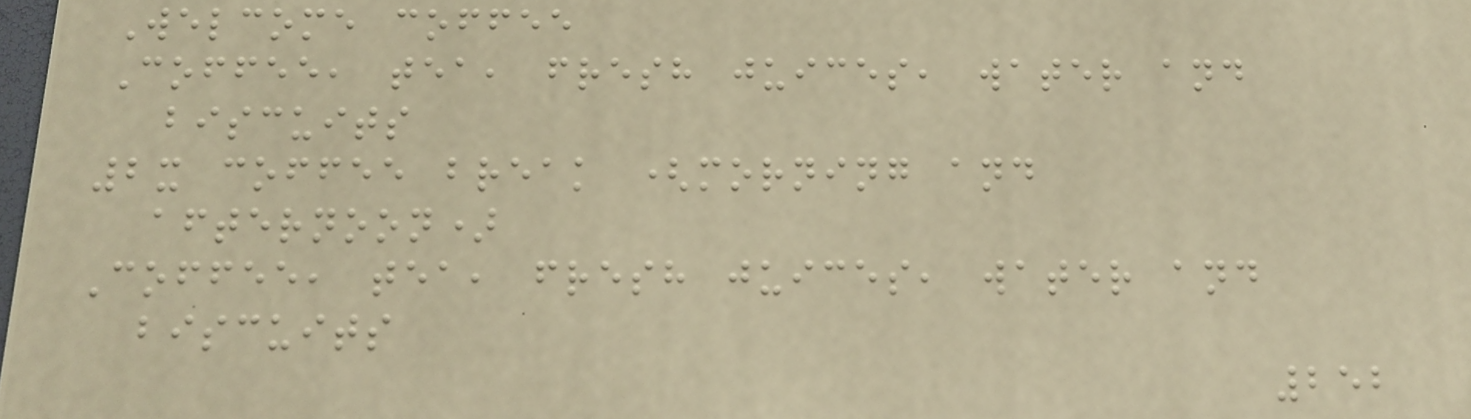Welcome coffee
Coffee, tea, fresh juices, water and
biscuits
2x coffee break (morning and
afternoon)
Coffee, tea, fresh juices, water and
biscuits
252
